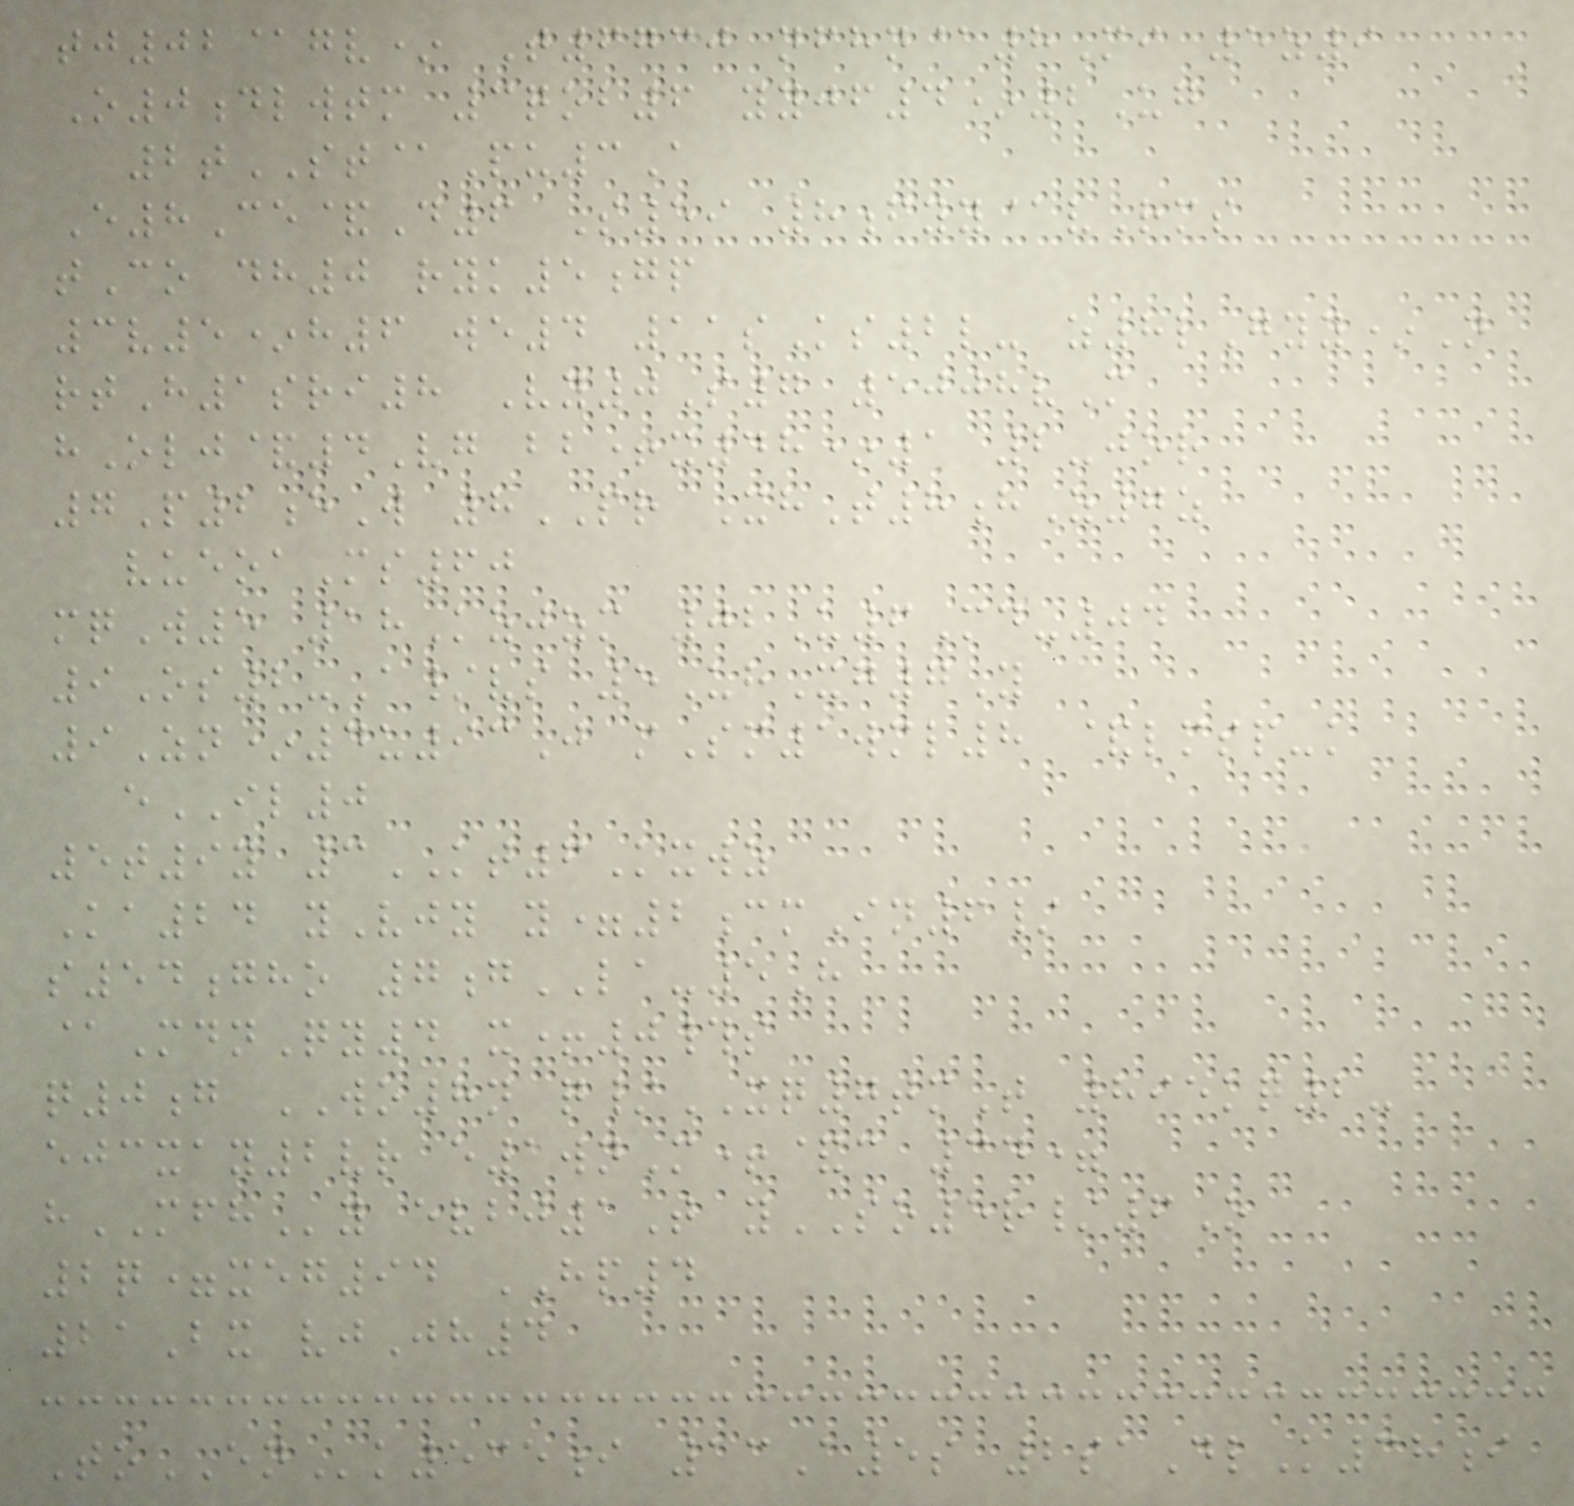tj02@gv* T6730 nfhn@8Mi 5z9
O0dlwtm 3qob6 yyjf4*2Ug
2tST@Pu3A
E8Ce&D6 S59 8fyy@vRms
tCo dh0 ryk5gp
3v5*h6 we4 11sKs2l- z8lGyy*N
rtH1sri8 Vy0S7 5008vM
hOlj&4Vg bb+x48*1 2-jor
7P2eW 8PR XhT8hZ7z
vueoaMs60
mqW5 18Kzjzm 02U6Md-04
9Os2-A/vs 5UhXg7Y
9Zn*4u93J mSm1wml8 &lmsp-k
eIL0
5t9y 3KT6Kxwz
Ka24 yVjy y=2cmIn6/
s54gho 7gLA-5H
@MdnQy4 x+0#s
q0g WO8n q/XQ7tmT 895kq2-
ejcxay2vr e1wnM+&c 34=
hMFHy evbj1T ySO5r/6O
2q=xeg94 HP4
21Bx vjJh4
ToENk535i 13A5s 2saDlK38i
